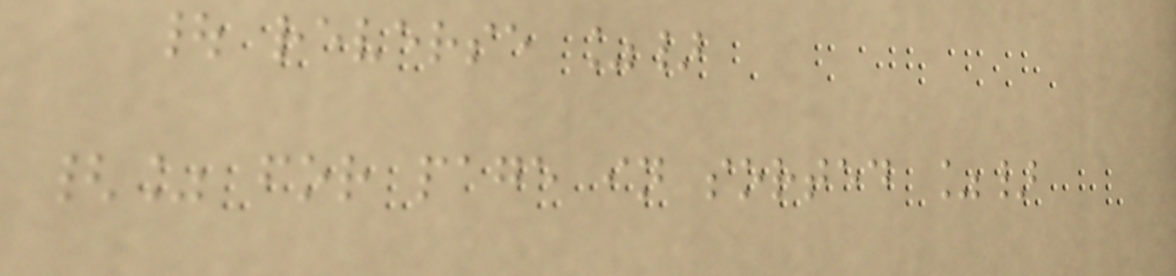| reverse %}
{% for page in sorted %}
